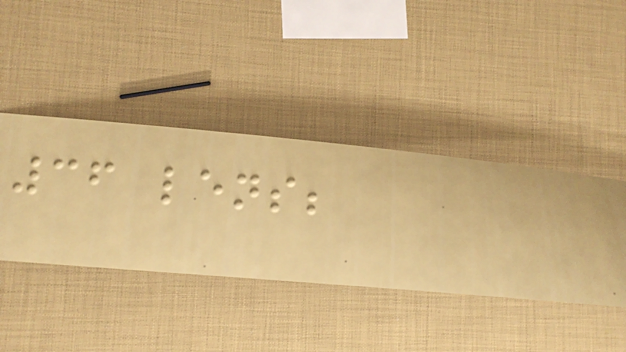36 lens;
